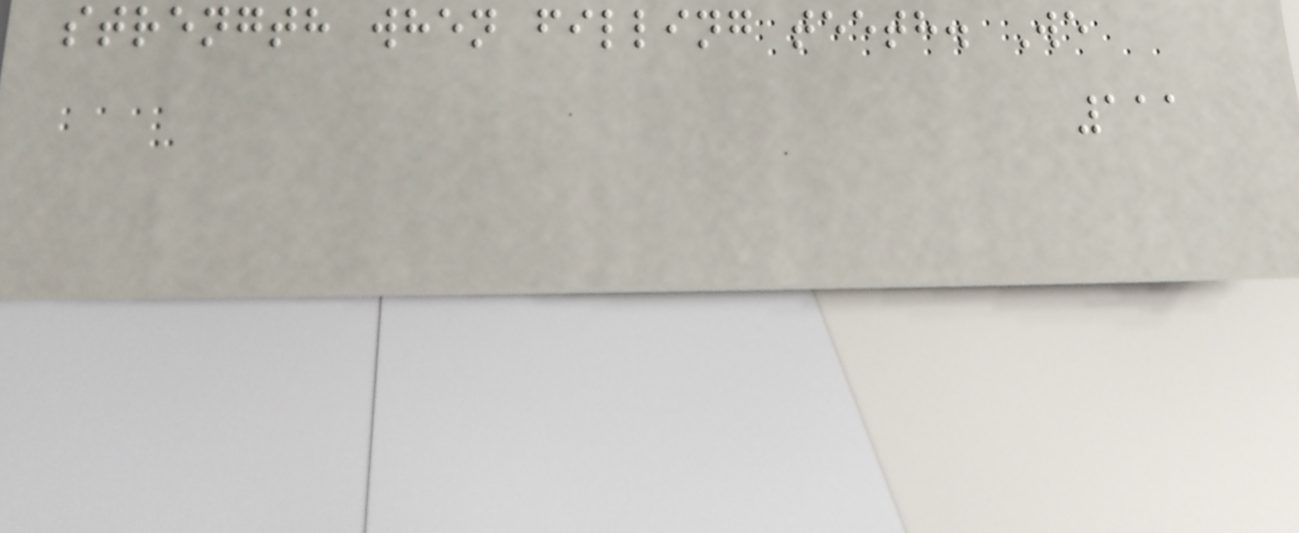strength when filling teeth. We
111
